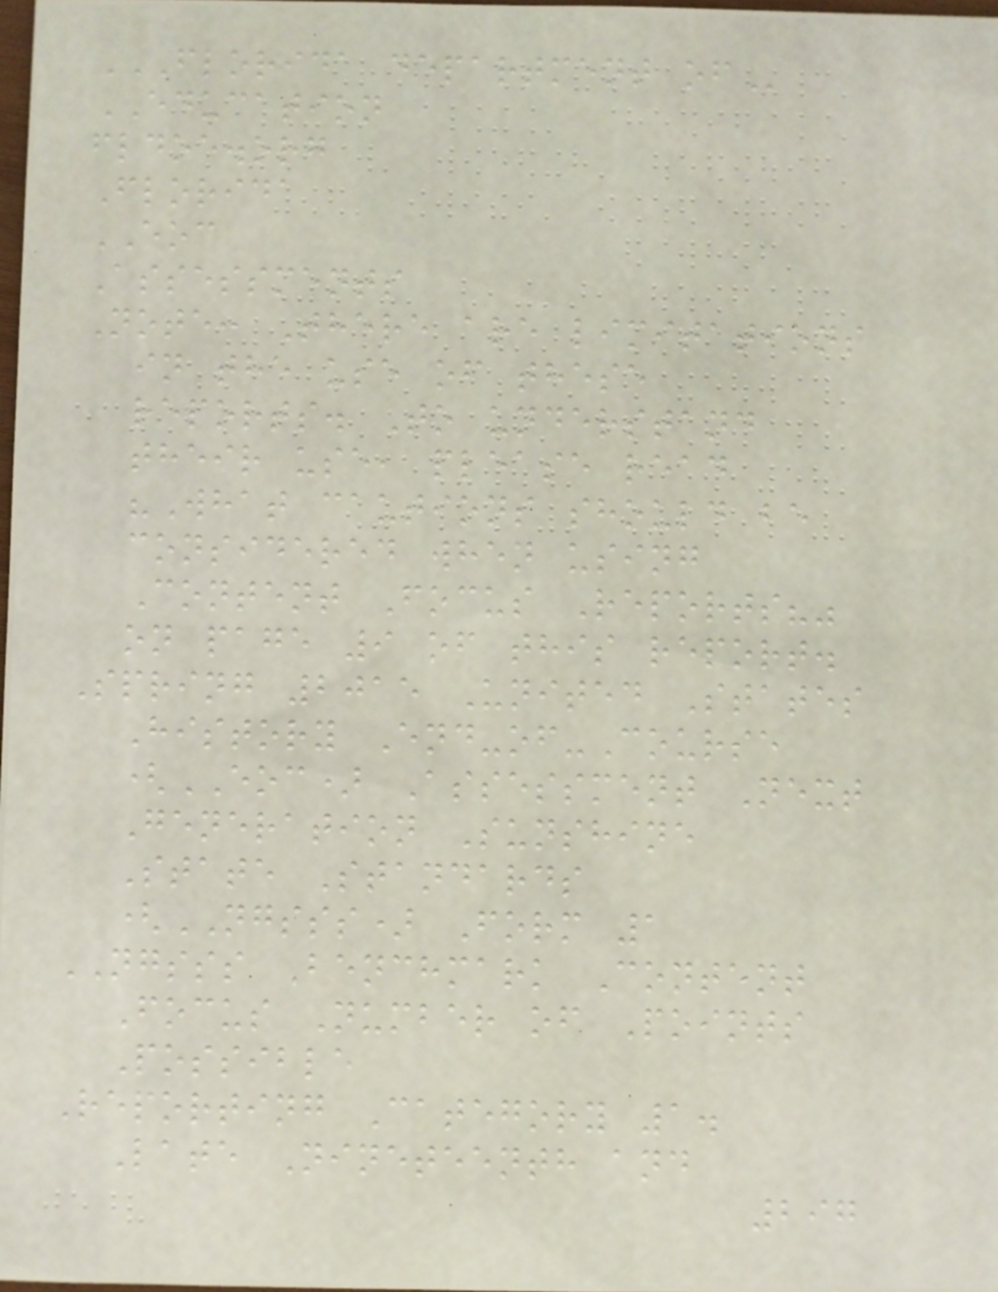FLORIDA DEPARTMENT OF
EDUCATION
fldoe.org
Florida
EOC
Assessments
Note: There are limitations
in the use of these
reports. To understand
their use, please read
"What cautions should be
considered when using
Content Focus Reports?"
on page 9 of this report.
Spring 2015 United States
History End-of-Course
(EOC) Assessment Next
Generation Sunshine
State Standards
(NGSSS) Form 1
NGSSS Benchmark Content
Focus Number of Points
Possible
Reporting Category 1.
Late Nineteenth and
297
